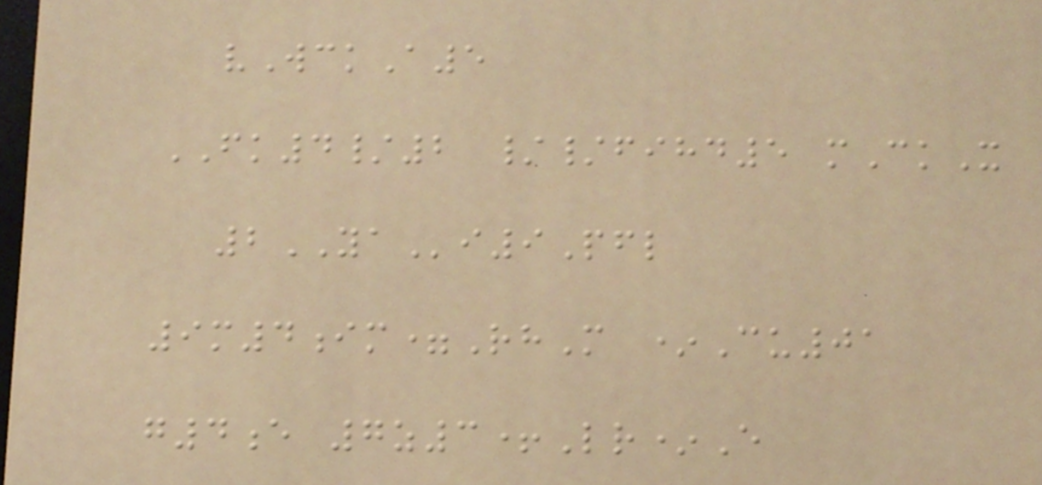vWckA5
FK4/2 //fihd5 mCkX
2YAi9Pfl
9m4im=RhM *Cu01
g4e 7z3+Lr*E
